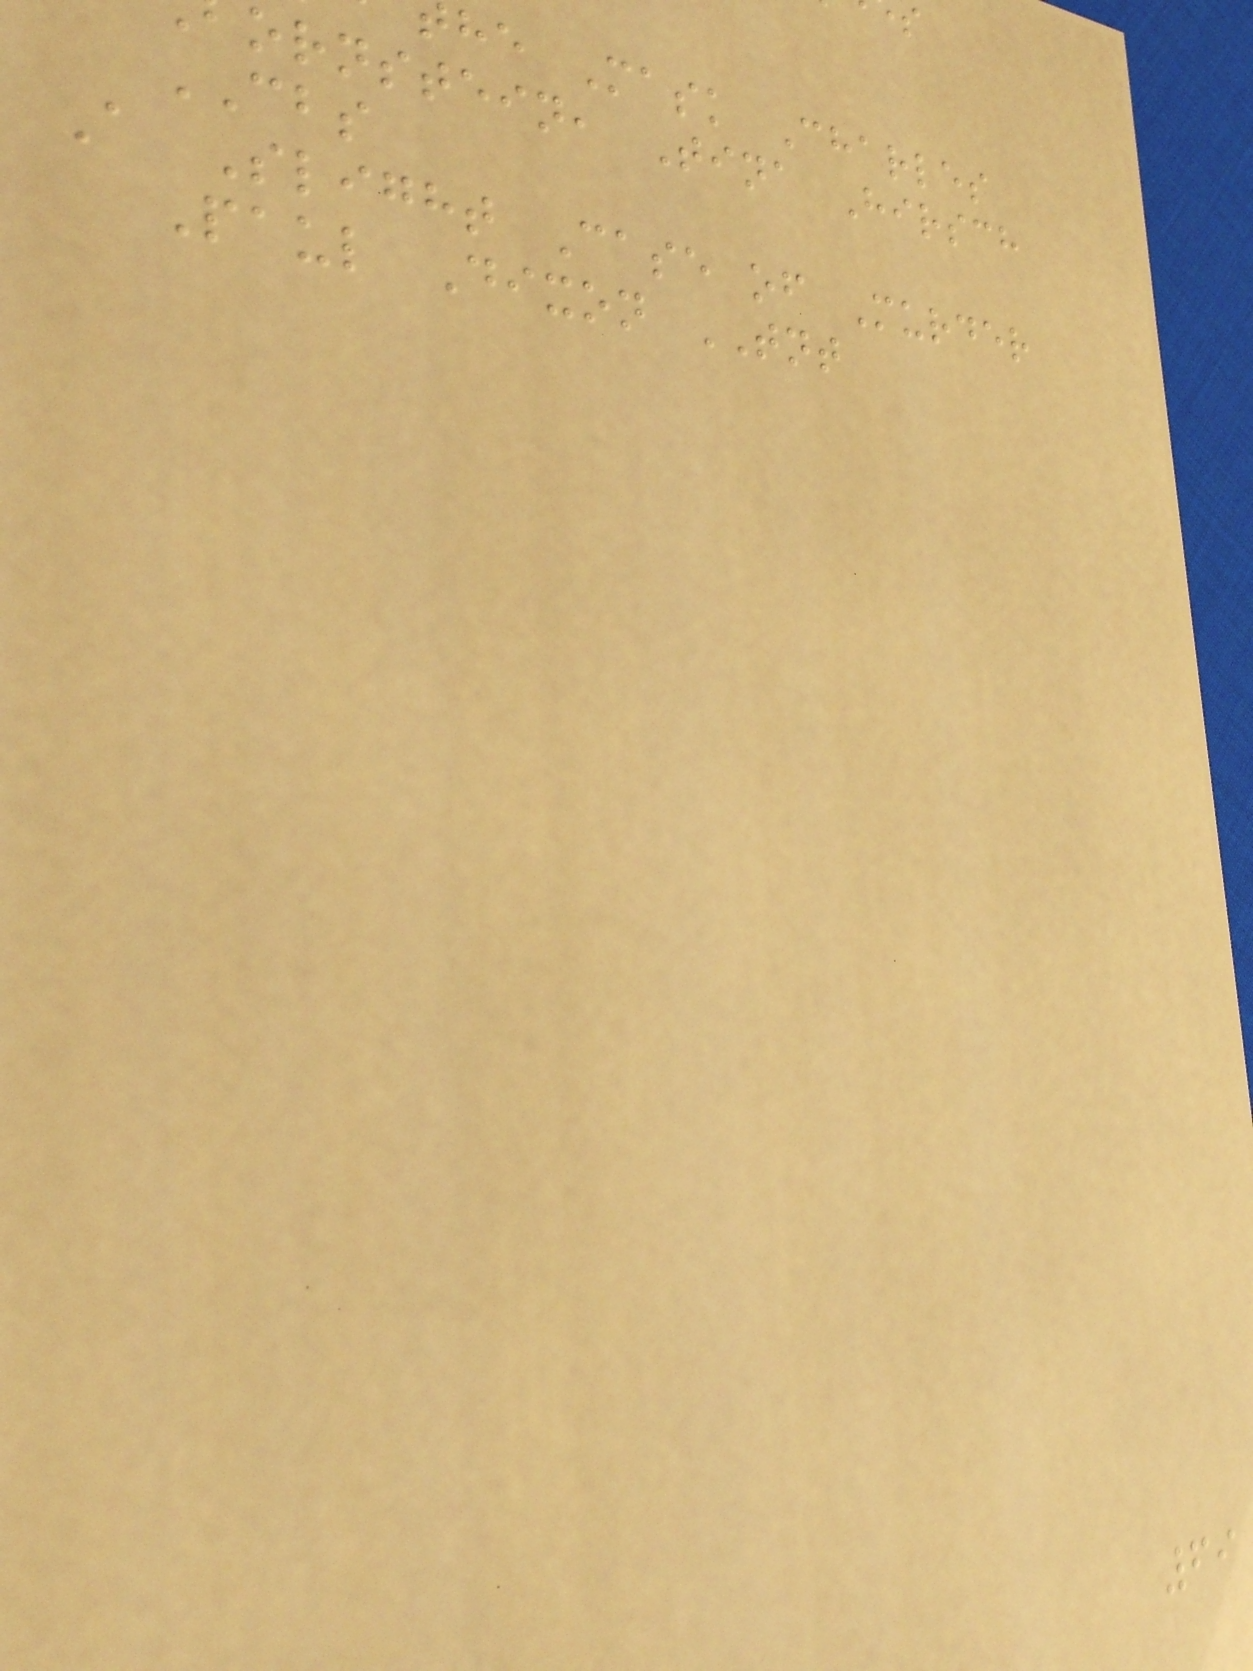he Mask Charles
ornstein, Tina Hirsch
CBS
A Slight Case of Murder
Paul Dixon TNT
69
